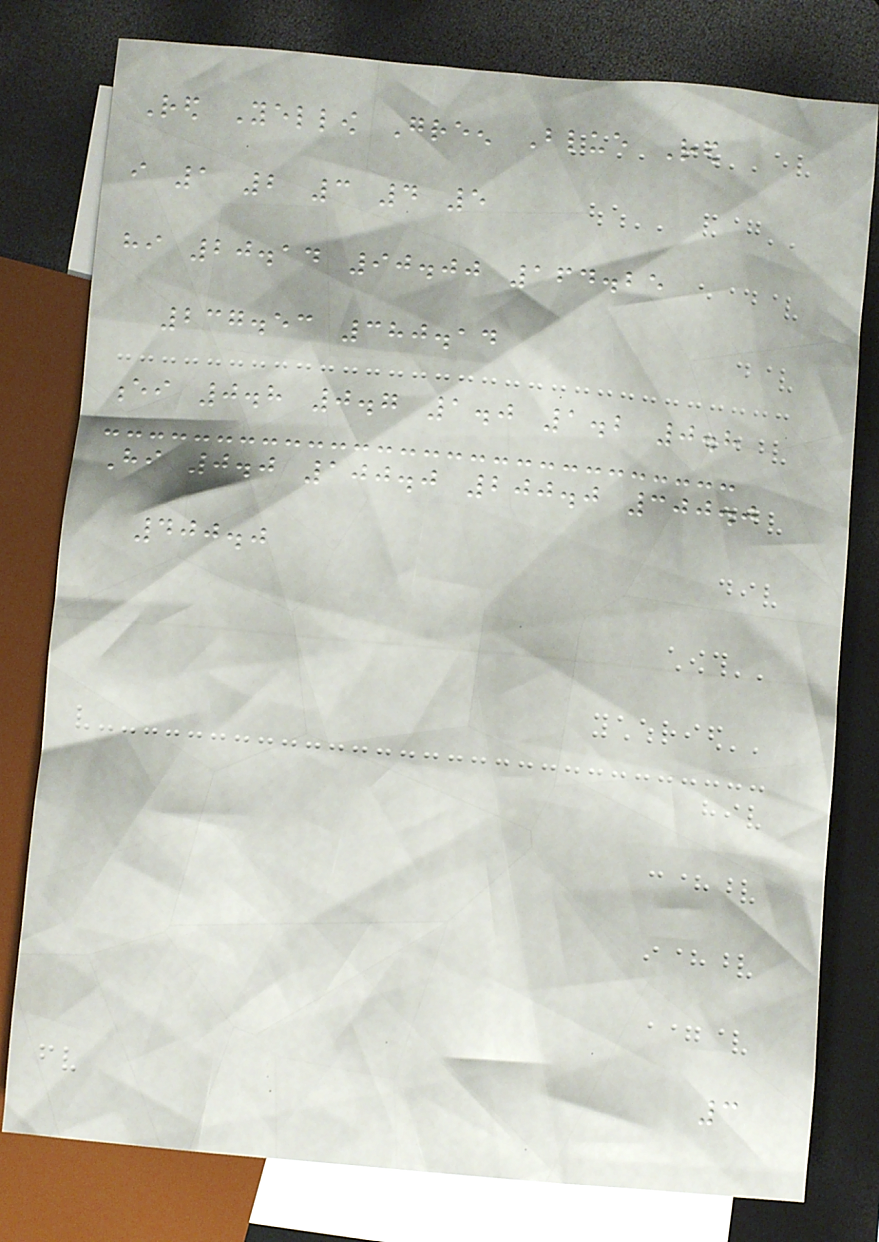Red Yellow Green Blue Red
i 1 2 3 4 5
hi 20.14 90.00 164.25
237.53 380.14
ei 0.8 0.7 1.0 1.2 0.8
Hi 0.0 100.0 200.0 300.0
400.0
3
